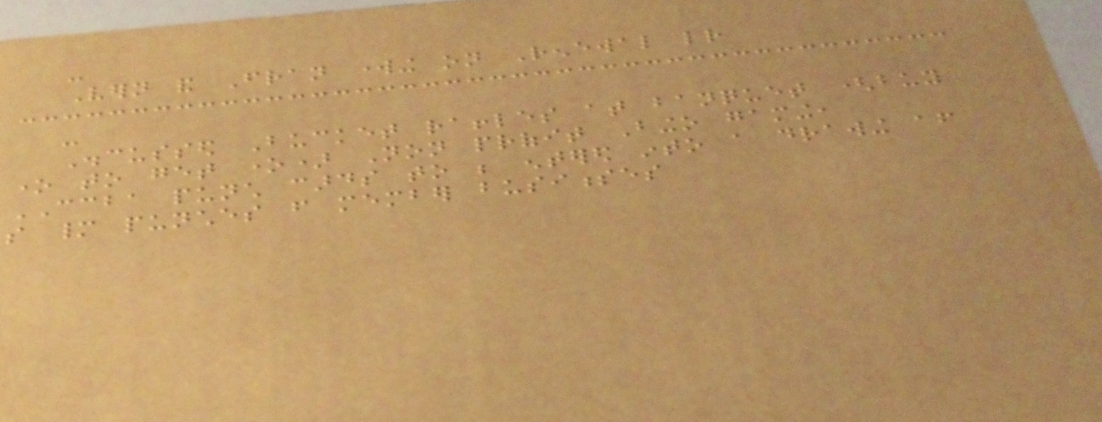-
Vern and Fran working on Renewal letter
-
Discussed Bucket raffles at banquet (buy
one to get one) Non profit Bingo gaming,
CCBA punch cards to be entered into a drawing after
so many punches from member businesses
